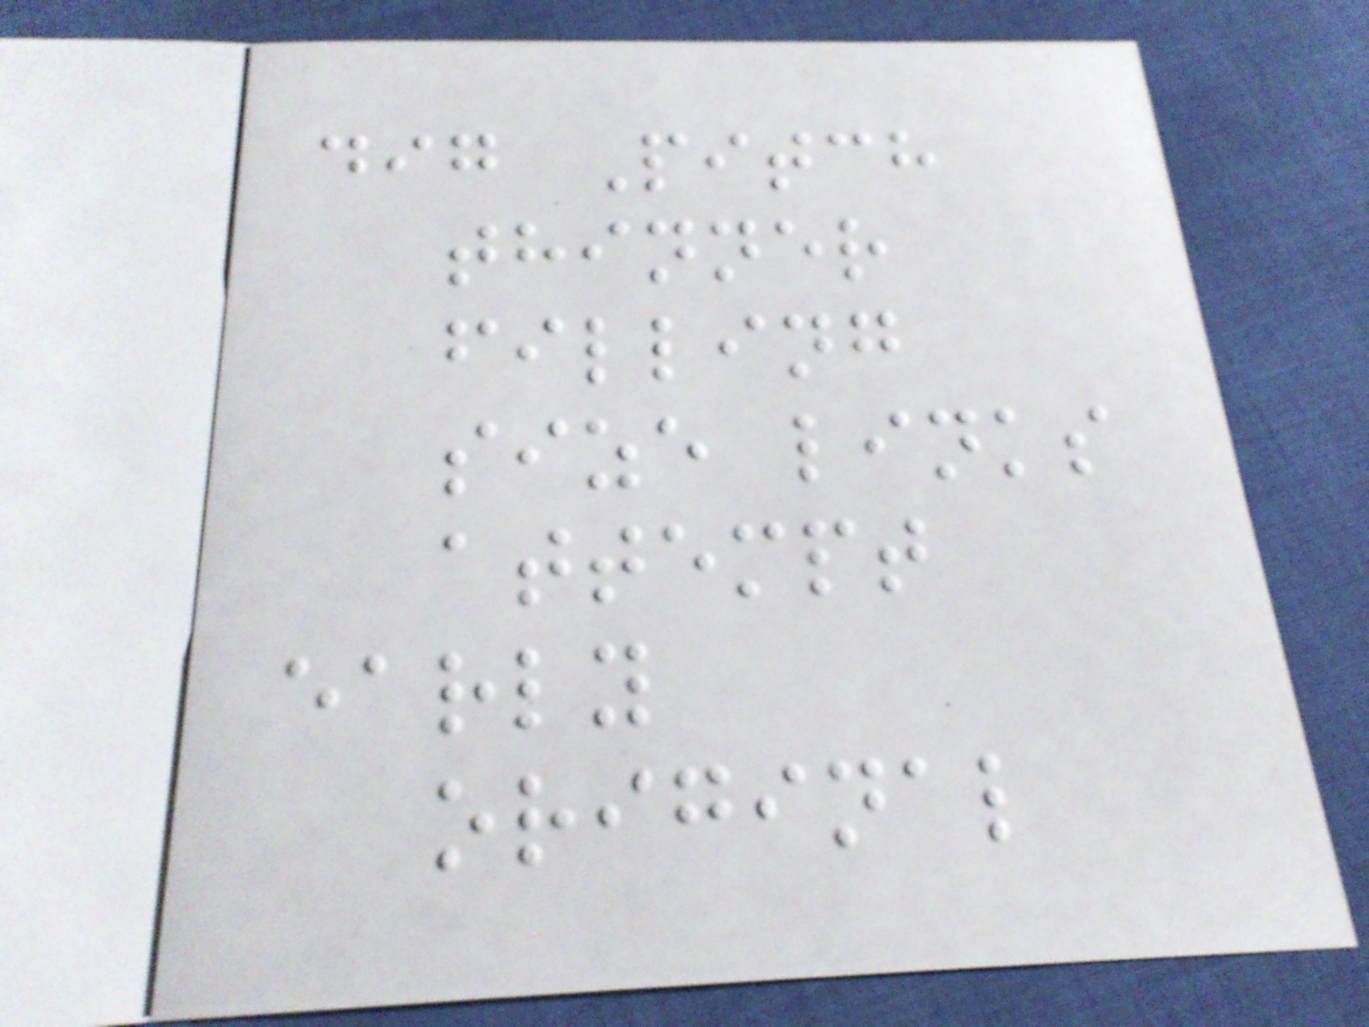dig Pitch
thinner
filling
size links
attempt
early
original
